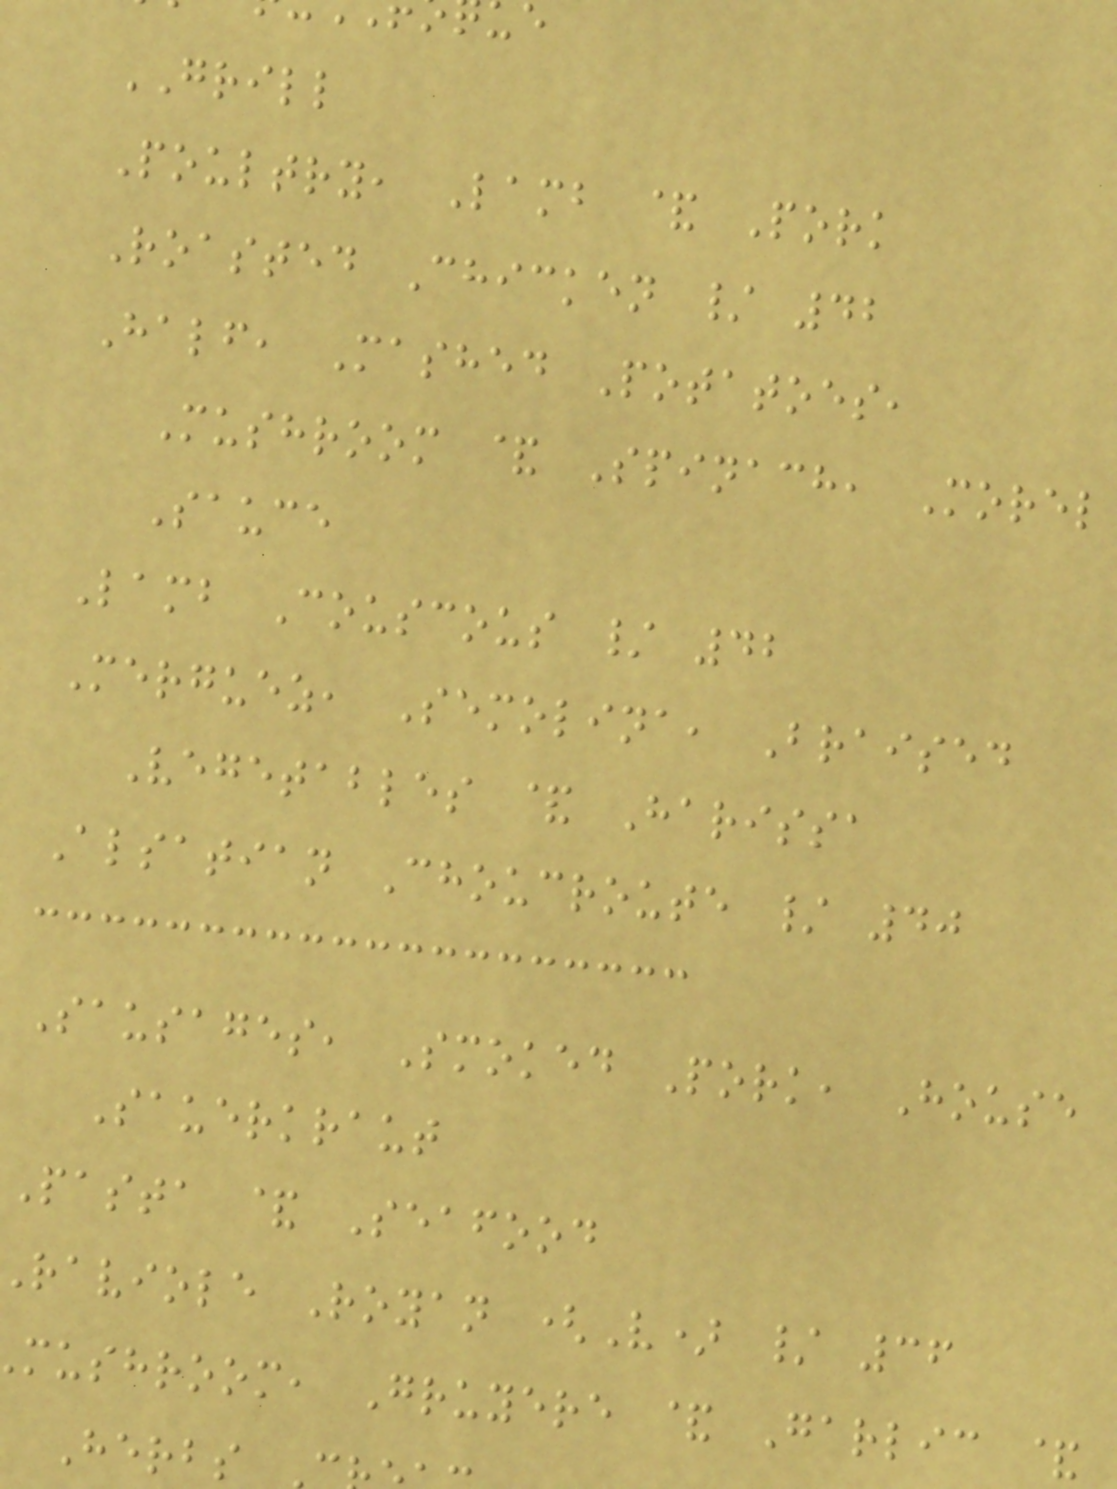GRILL
Poultry, Lamb & Pork
Roasted Chicken / 42
Half, Mashed Potatoes,
Mushroom & Spinach, Morel
Sauce
Lamb Couscous / 42
Merguez, Semolina, Braised
Vegetables & Harissa
Alsatian Choucroute / 40
Sausages, Smoked Pork, House
Sauerkraut
Pasta & Seafood
raviole Royan (V) / 36
mushroom, Gruyere & Garlic &
Herbs
